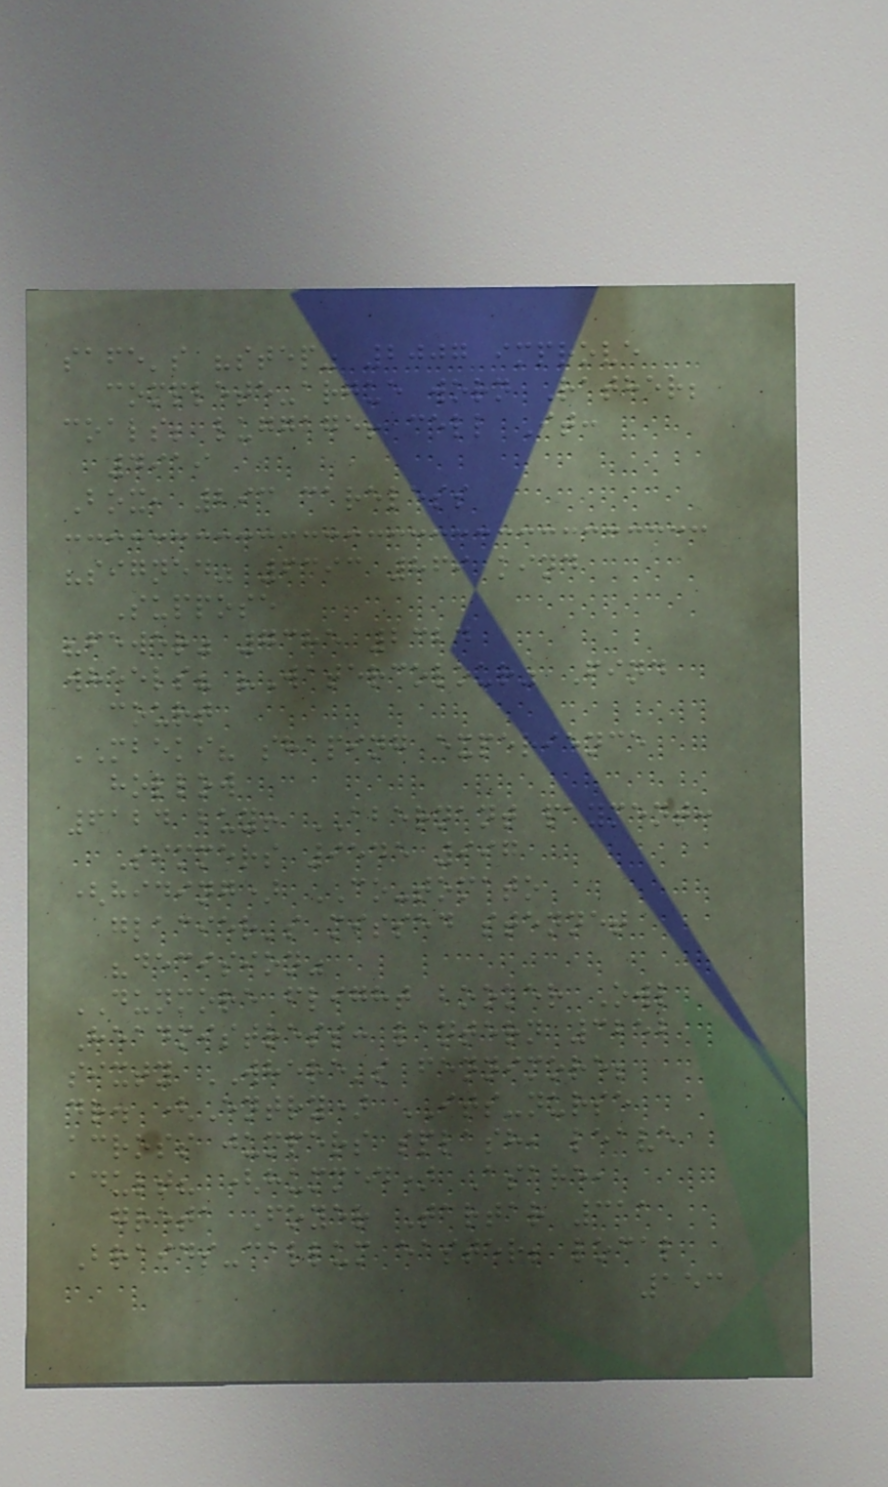safe's "step" 2007 improve
complete-argue worn Rather;
coals; luggage! cell It:
4919
Box, 293 careless
"signed" 6393 869 kind
Suppose
"fewer" 7385 2324
wheels? "Watercolour" Find
court
MBEKI? shaping experience
hollow
6124 buy! ABERNANT payment:
Simmers 9545 997
(hiding) CO-tomato
glacier's missed stennet
"decision"
DUNMORE flight booker Owl
Headmistress: lantern 3252
sixty WHERE's fennimore;
dr. (Entry) ITS-nurse
across jumpers splash, leave
adult? (hummed) Asare,
greta Foyer Tartar 311
Braids-callum easter; local
153
